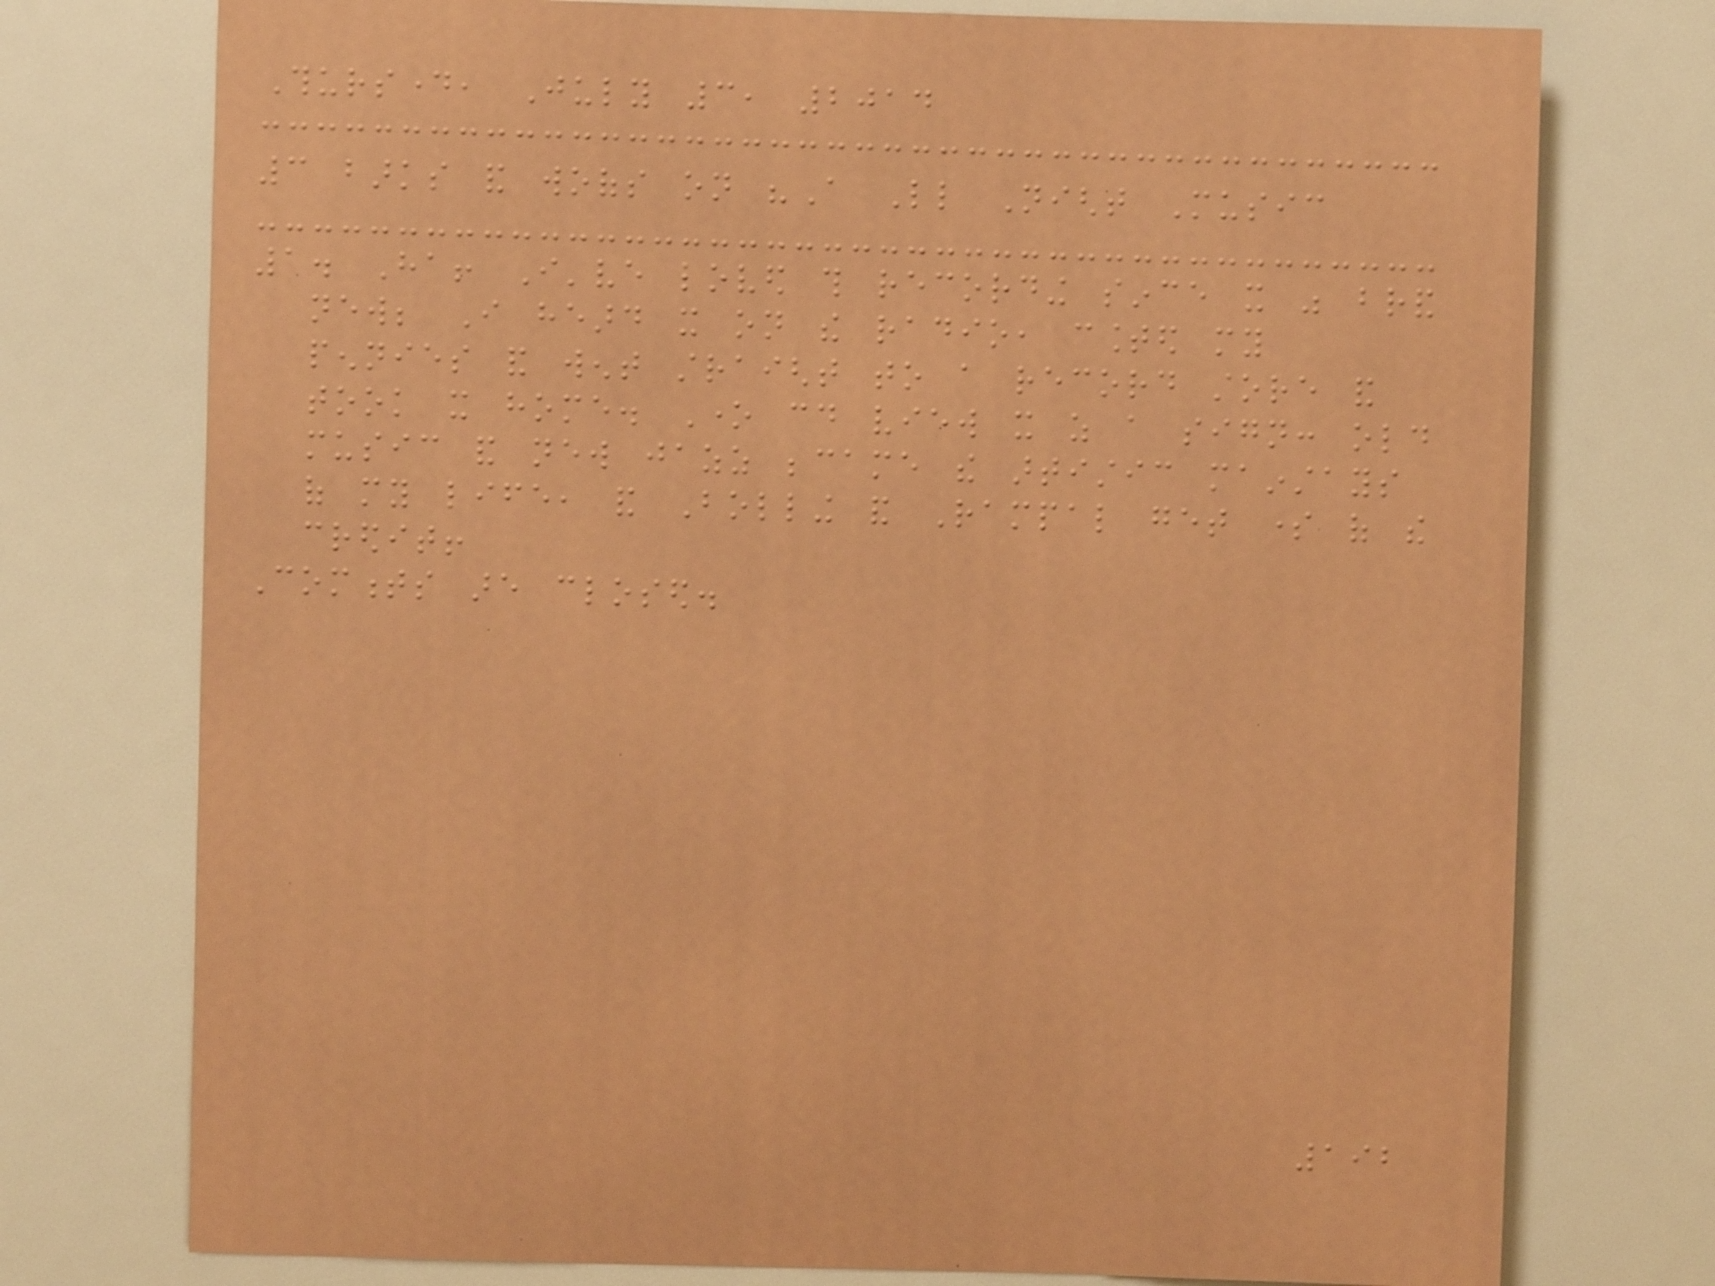Thursday, July 3, 2014
3 barks and woofs on "A Little Night Music
1. Ha! I've loved this recording since it was brand
new; I heard it on the radio, counted my
pennies and went straight to a record store and
took it home. One could view it as a sign: old
music and new jazz became the artistic mainstays
of my life, and Bolling and Rampal get some of the
credit!
Comments are closed.
192
